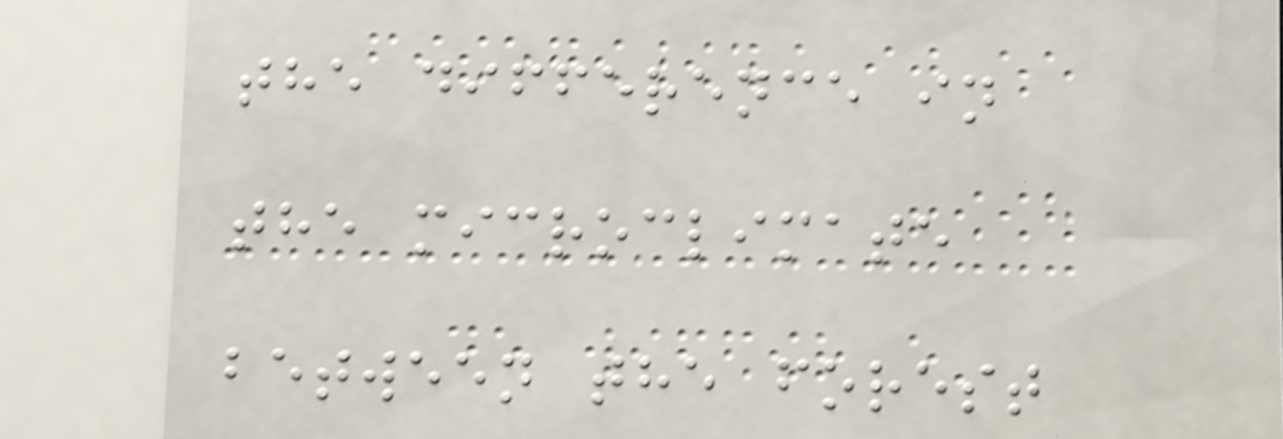the difference in
the microclimate
between the forest
